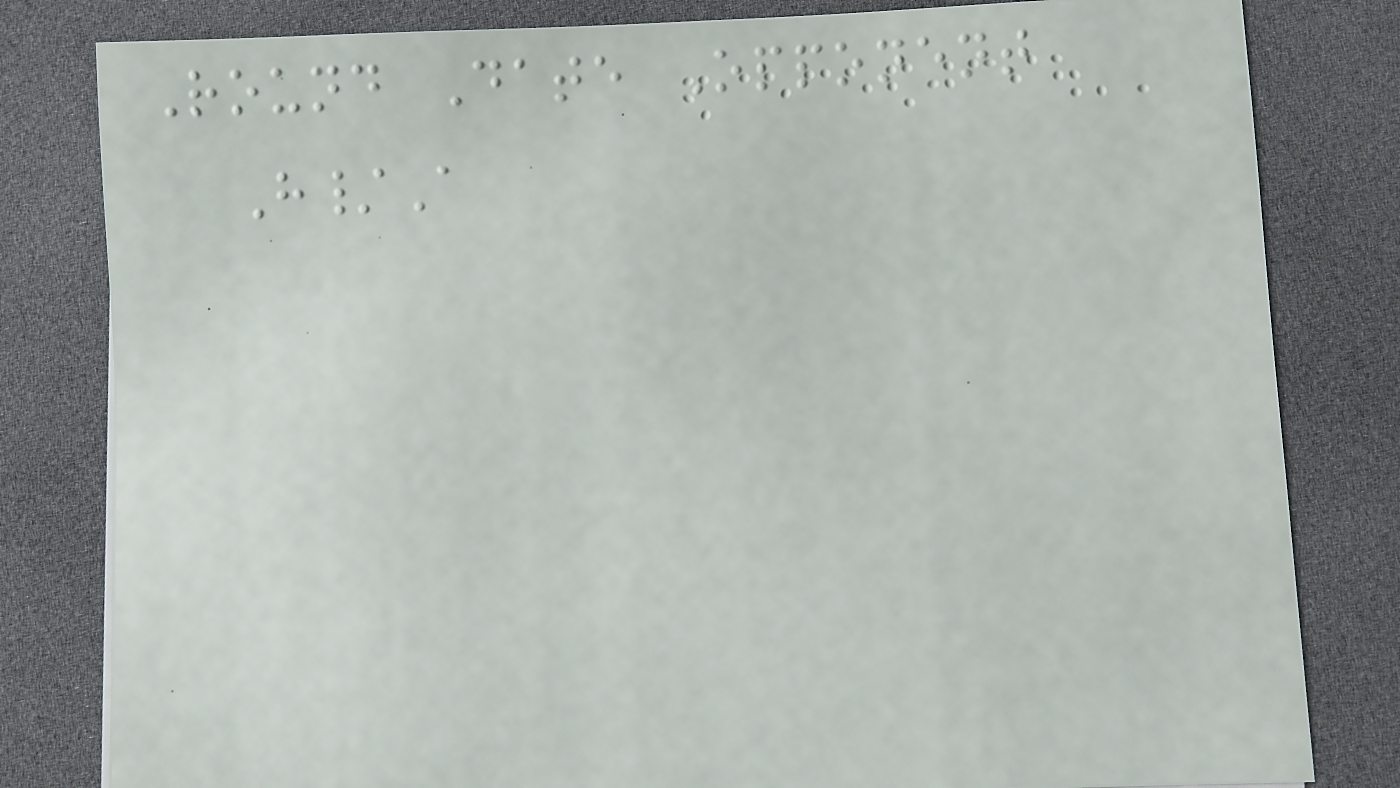Round Date Opponent
H/A
